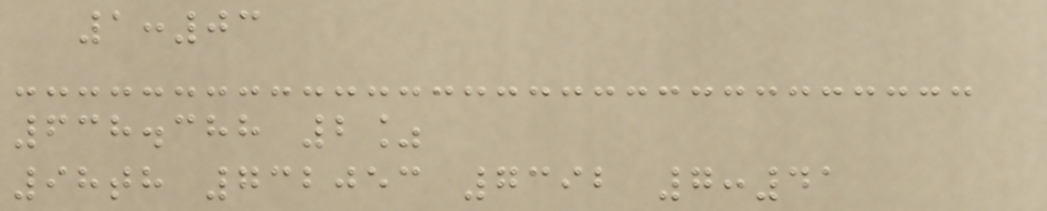1:03
638.388 2%
98th 732053 7392 7:41
